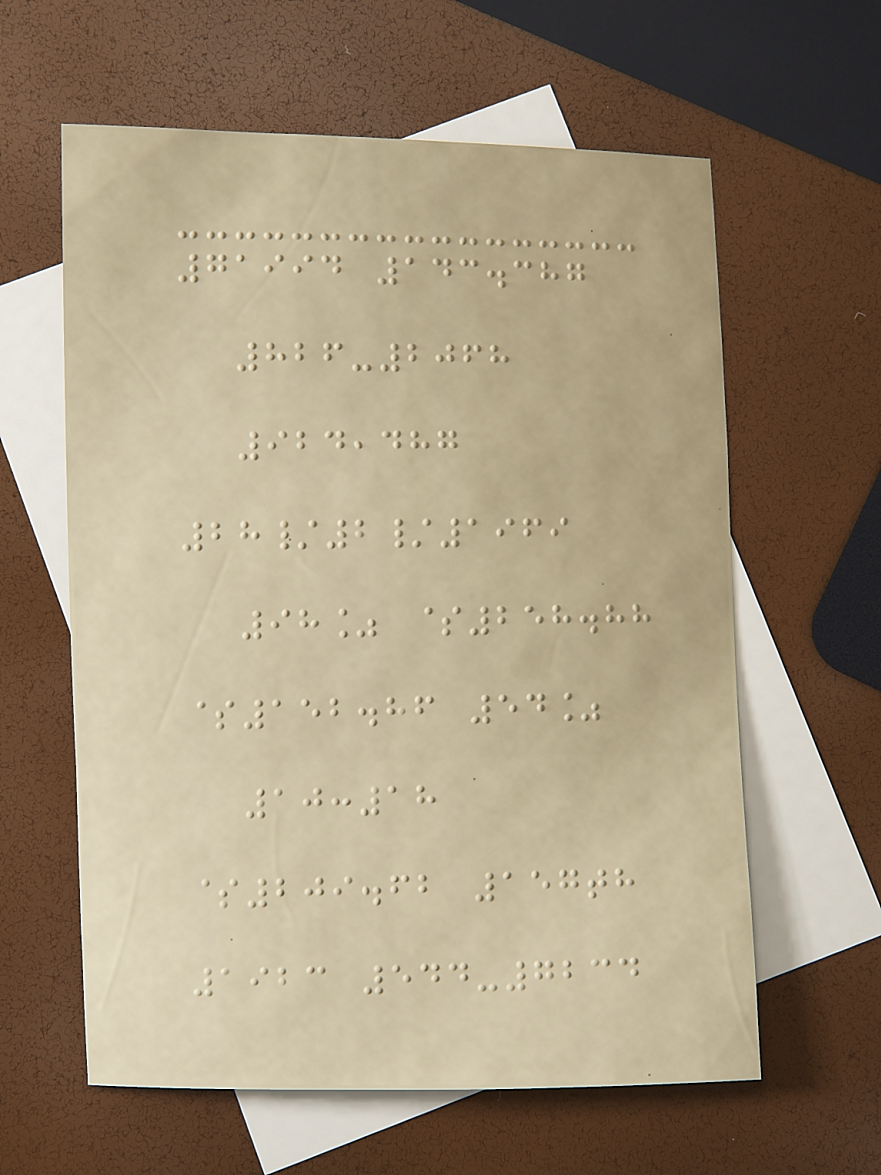71994 143.387
826-2068
924,487
28/2/1969
98% $258.88
$152.86 54%
10:18
$209.62 157th
1923 544-7234
